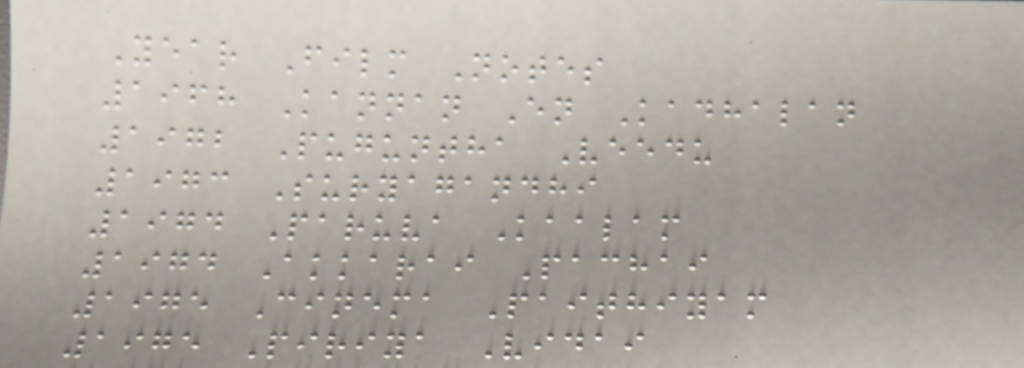Year Film Notes
1968 Kannan En Kadhalan
1972 Puguntha Veedu
1973 Suryagandhi
1974 Paruva Kaalam
1974 Akkarai Pachai
1975 Cinema Paithiyam
1975 Piriya Vidai
